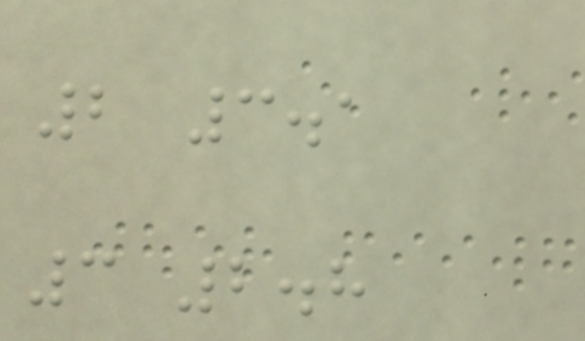2 3.1
3 2.8
